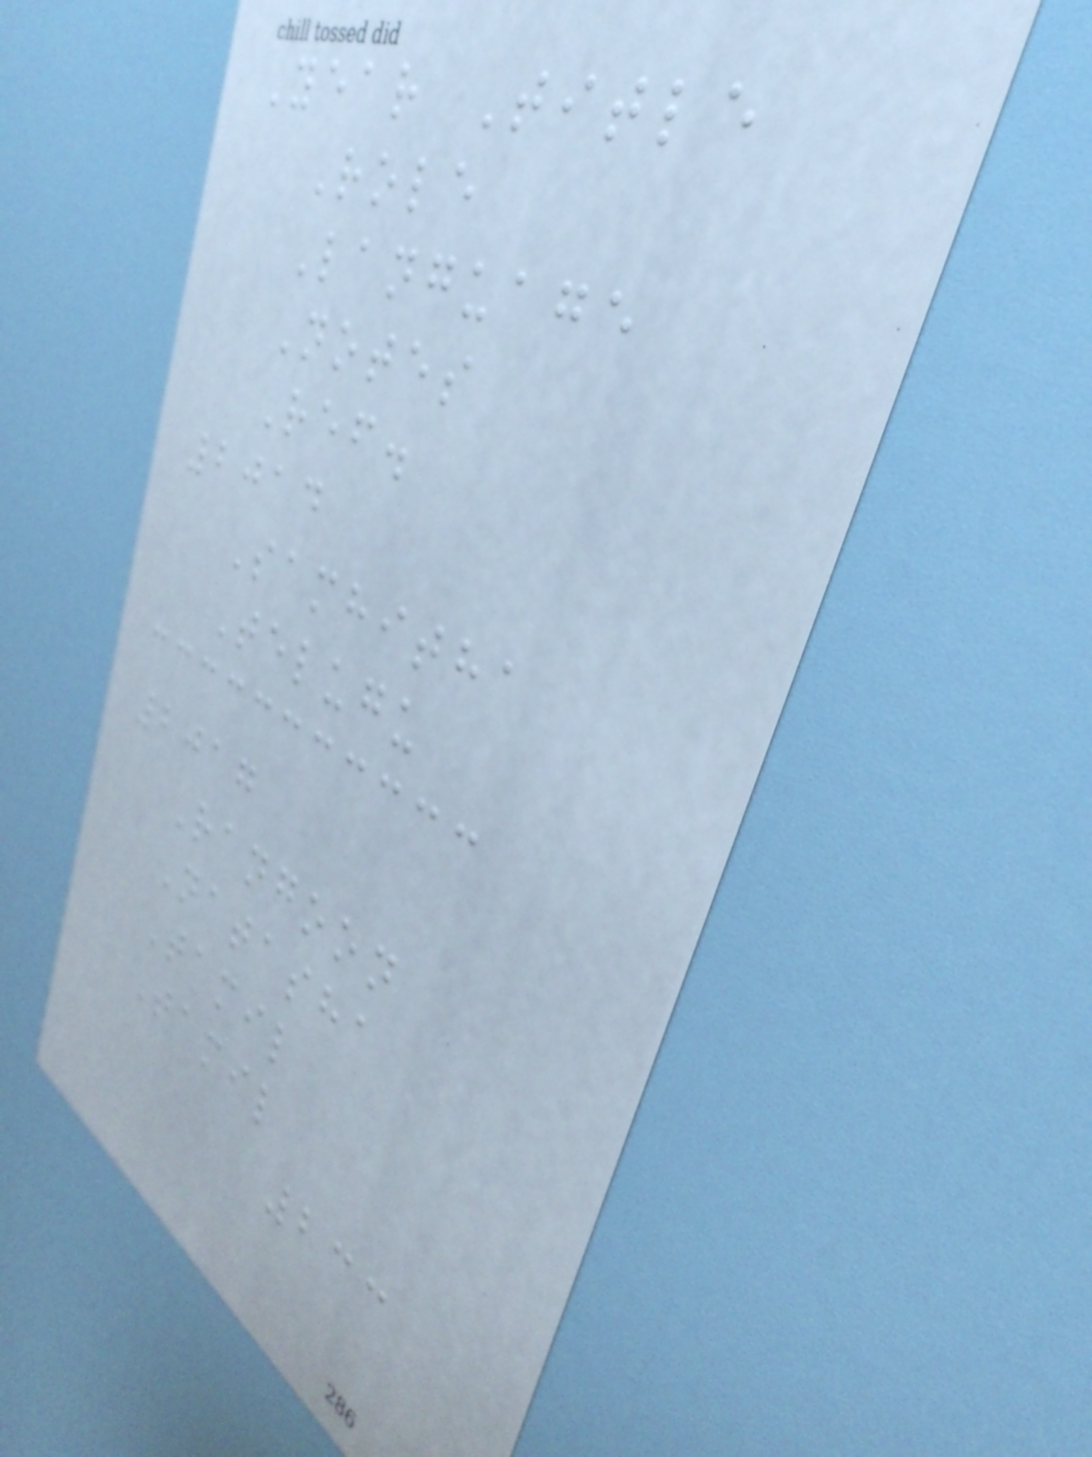Year Title
Role
Language
Notes
Ref.
2014
Samhitha
Telugu
2017
Rangoon
Natasha
Tamil
Tamil
233
